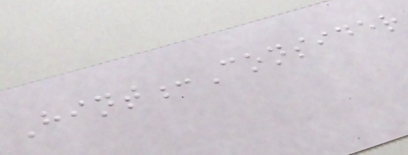Hint:Consider
